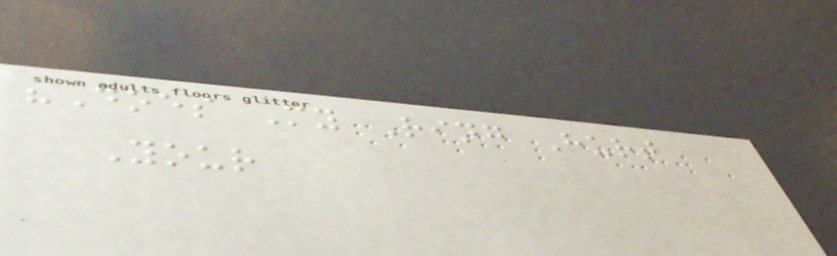"Does My Ring Hurt
Your
